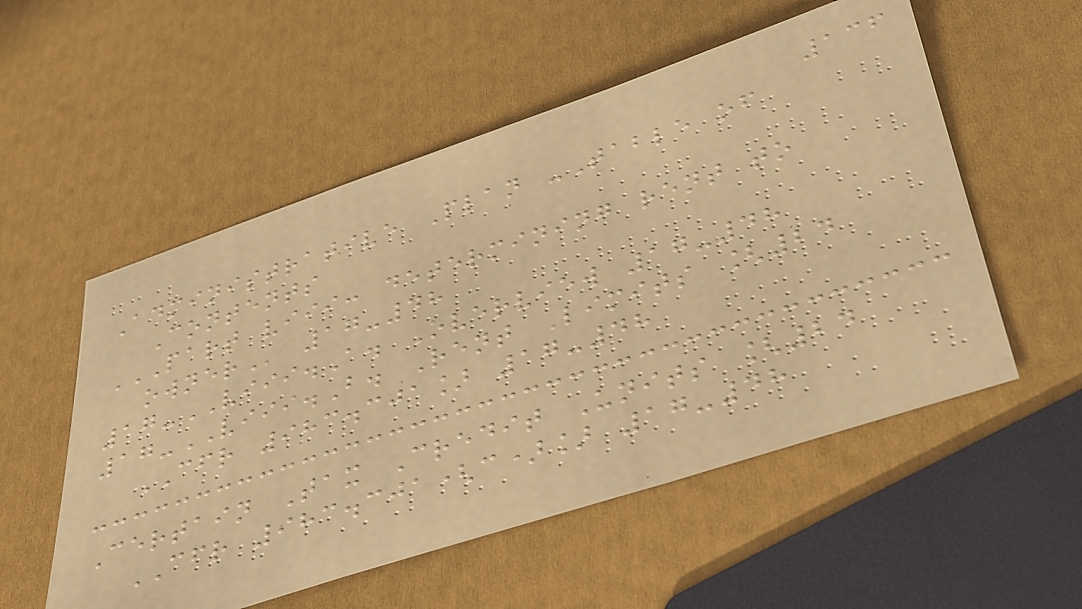136
Administrative Plan -Table of
Contents
PART VIII: DETERMINING RENT TO
OWNER 17-48
17-VIII.A. Overview 17-48
17-VIII.B. Rent Limits [24
CFR 983.301] 17-48
Certain Tax Credit Units [24
CFR 983.301(c)] 17-48
